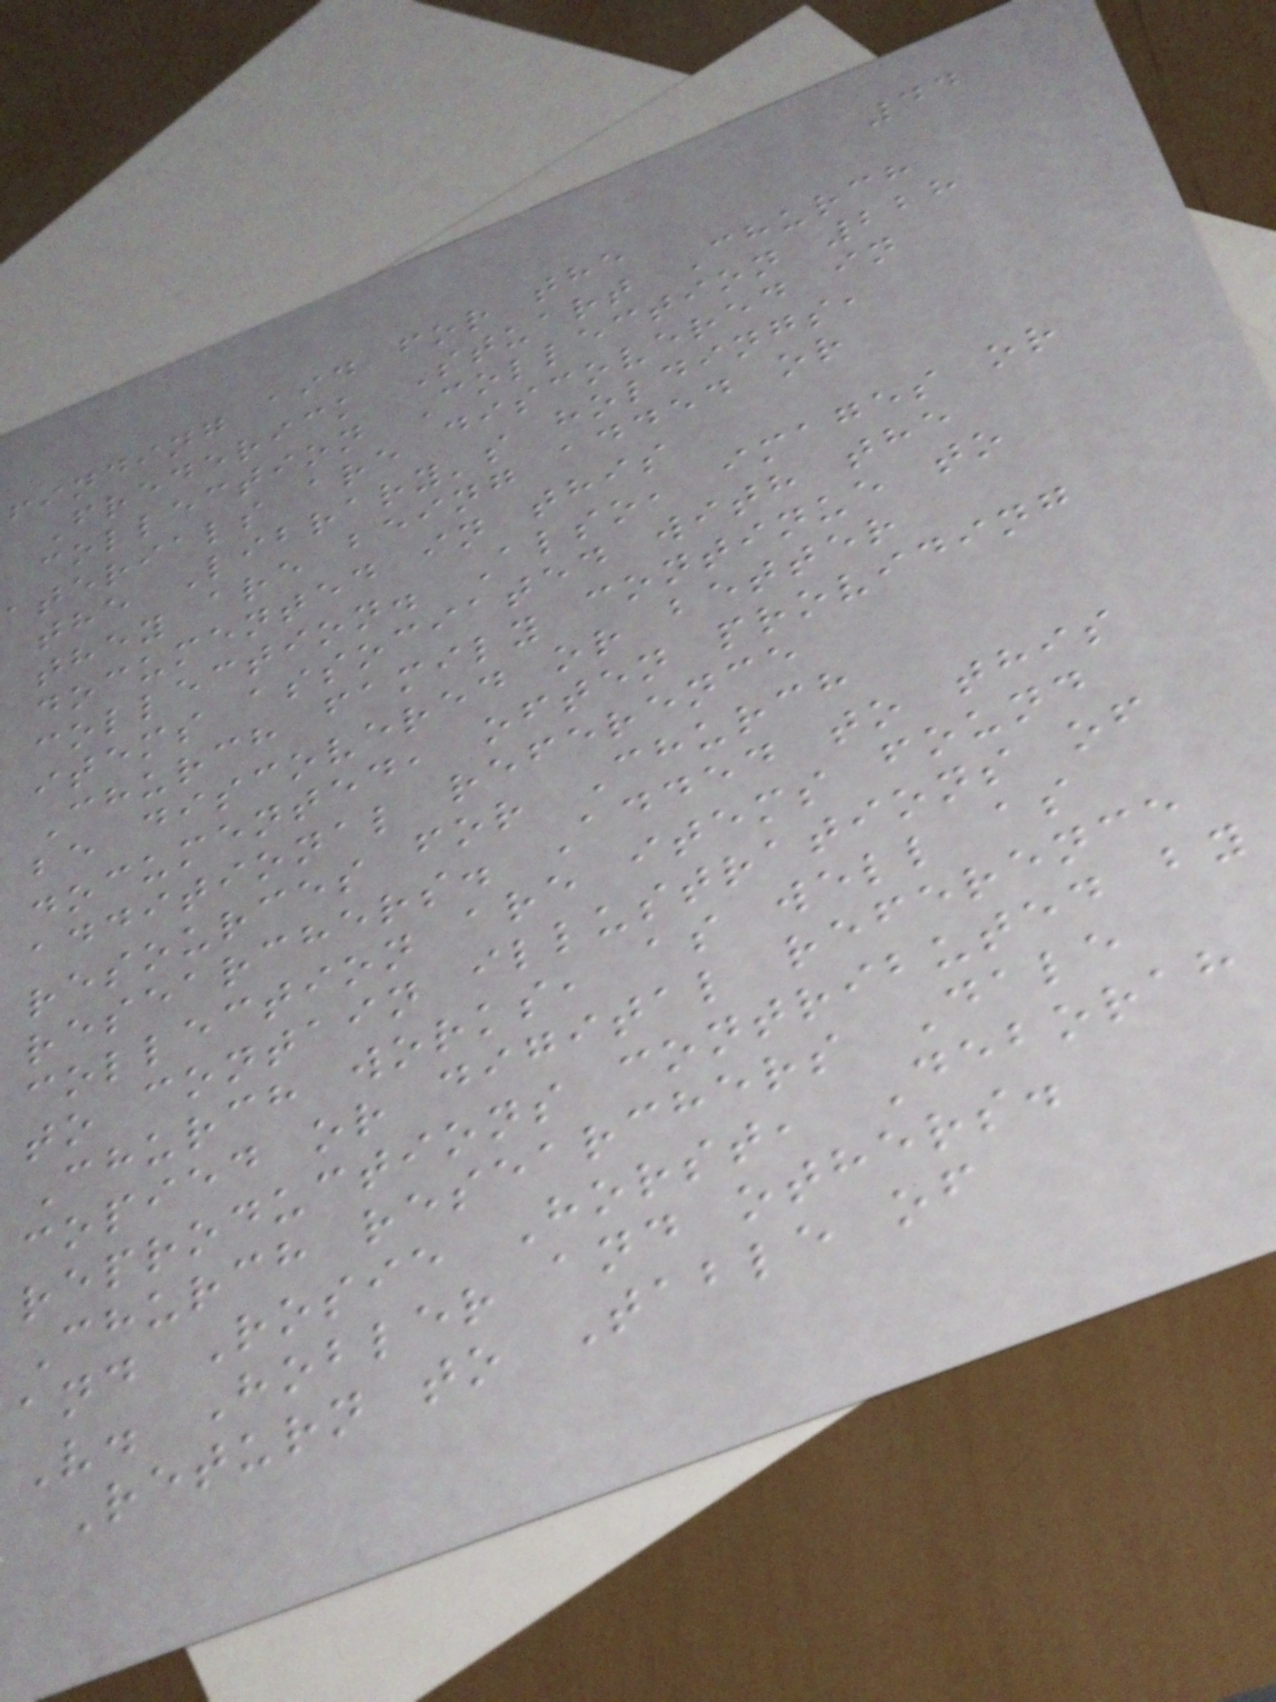44
finding aid for the
Frederick Stuart Church
collection Collection 228
aterials are discovered in
the Library's holdings,
they are being added or
documented in this
collection. Also, images or
items associated with the
Church family continue to
be discovered or better
documented, often providing
additional reference
resources for Church
researchers. Added to this
collection are items found
to contain illustrations of
Church works, as well as
copied or digital reference
reproductions contributed by
Church researchers Dale
and Rosie Horst, Deborah
V. Hobler and others.
Return to Table of
